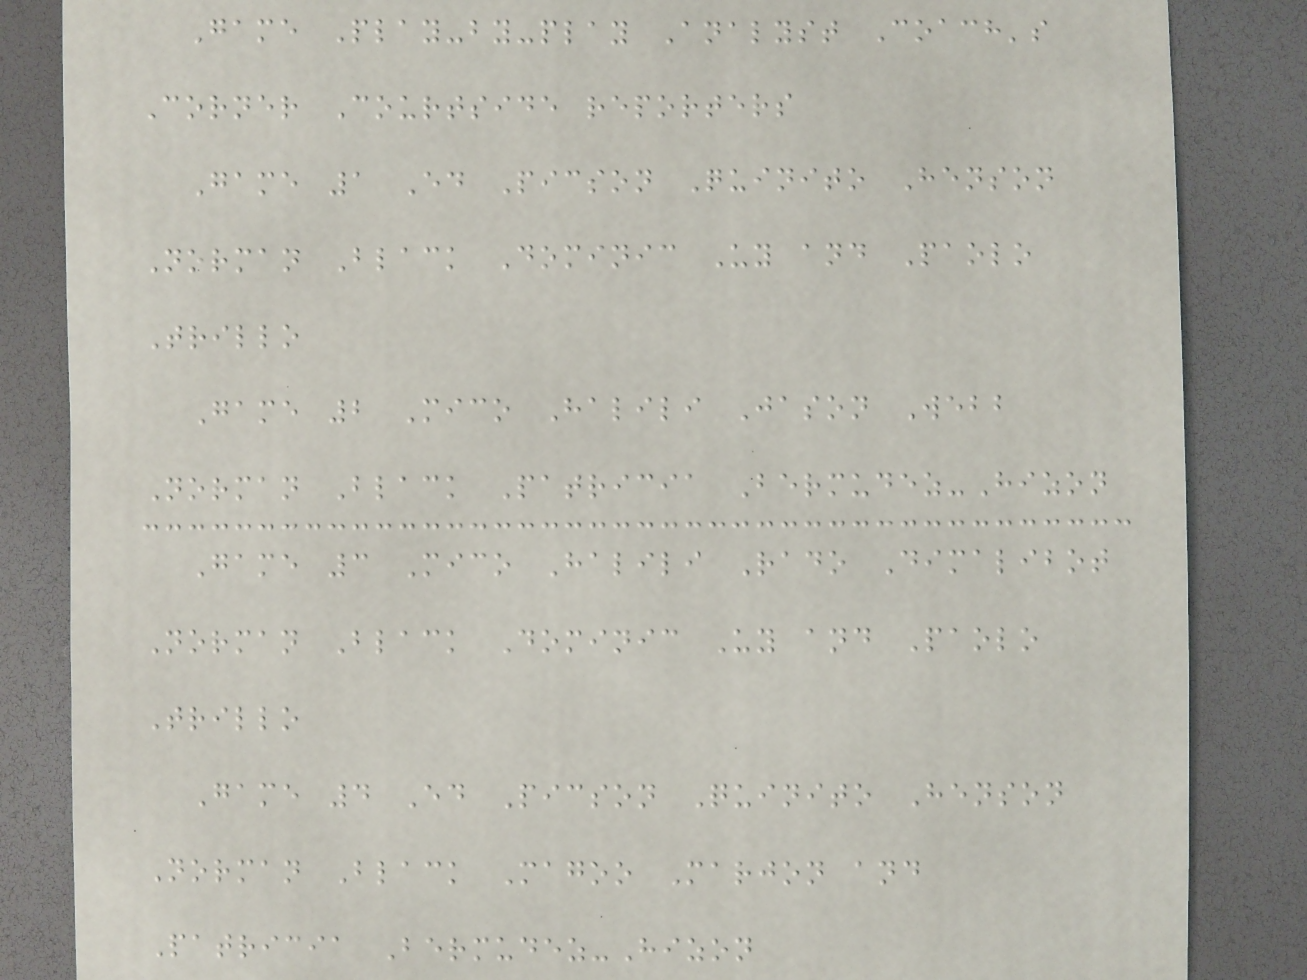Game Play-by-play Analyst Coach's
Corner Courtside reporters
Game 1 Ed Picson Quinito Henson
Norman Black Dominic Uy and Paolo
Trillo
Game 2 Mico Halili Jason Webb
Norman Black Patricia Bermudez-Hizon
Game 3 Mico Halili Rado Dimalibot
Norman Black Dominic Uy and Paolo
Trillo
Game 4 Ed Picson Quinito Henson
Norman Black Magoo Marjon and
Patricia Bermudez-Hizon
